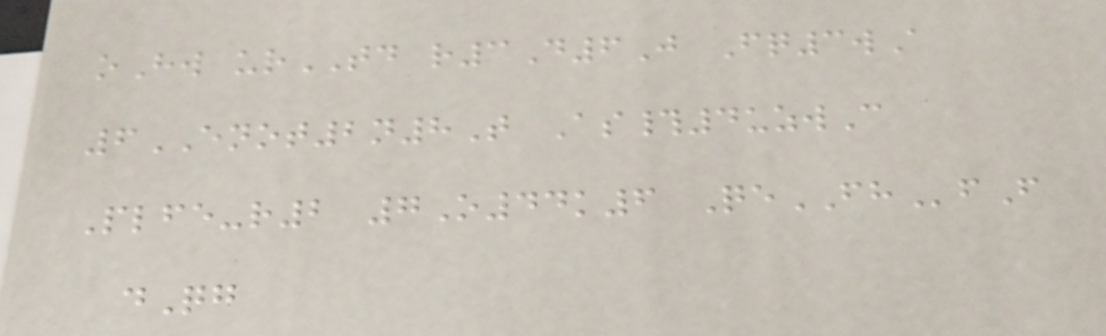oHw urTD r3D6J Fq3wA
6ENOT2n8T As#4uzwC
Plfe-r2 7O44k6 QeFHfF
dQg
